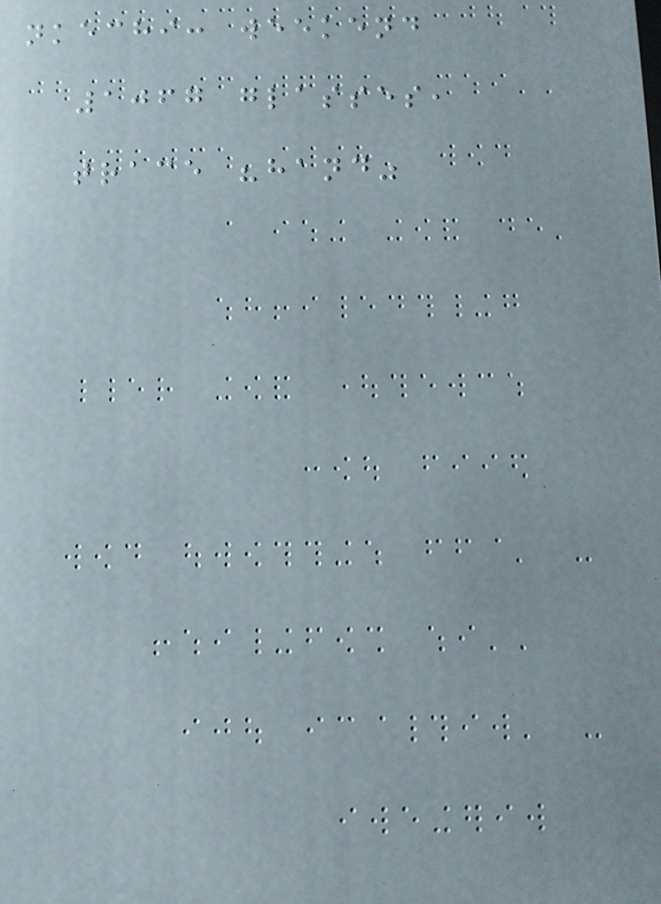nkechi: weekend
1067 glasses,
trace "hand"
